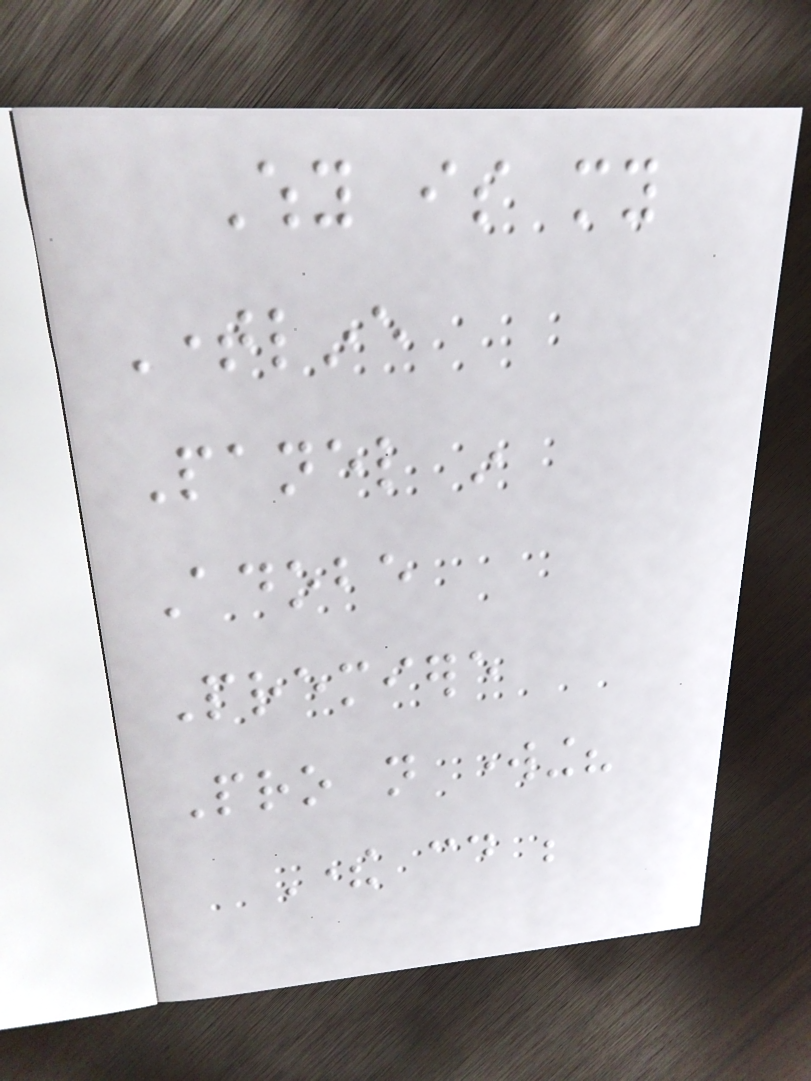Why is my
Timeline
Panel in
Adobe
Premiere
Pro not working?
There could be
